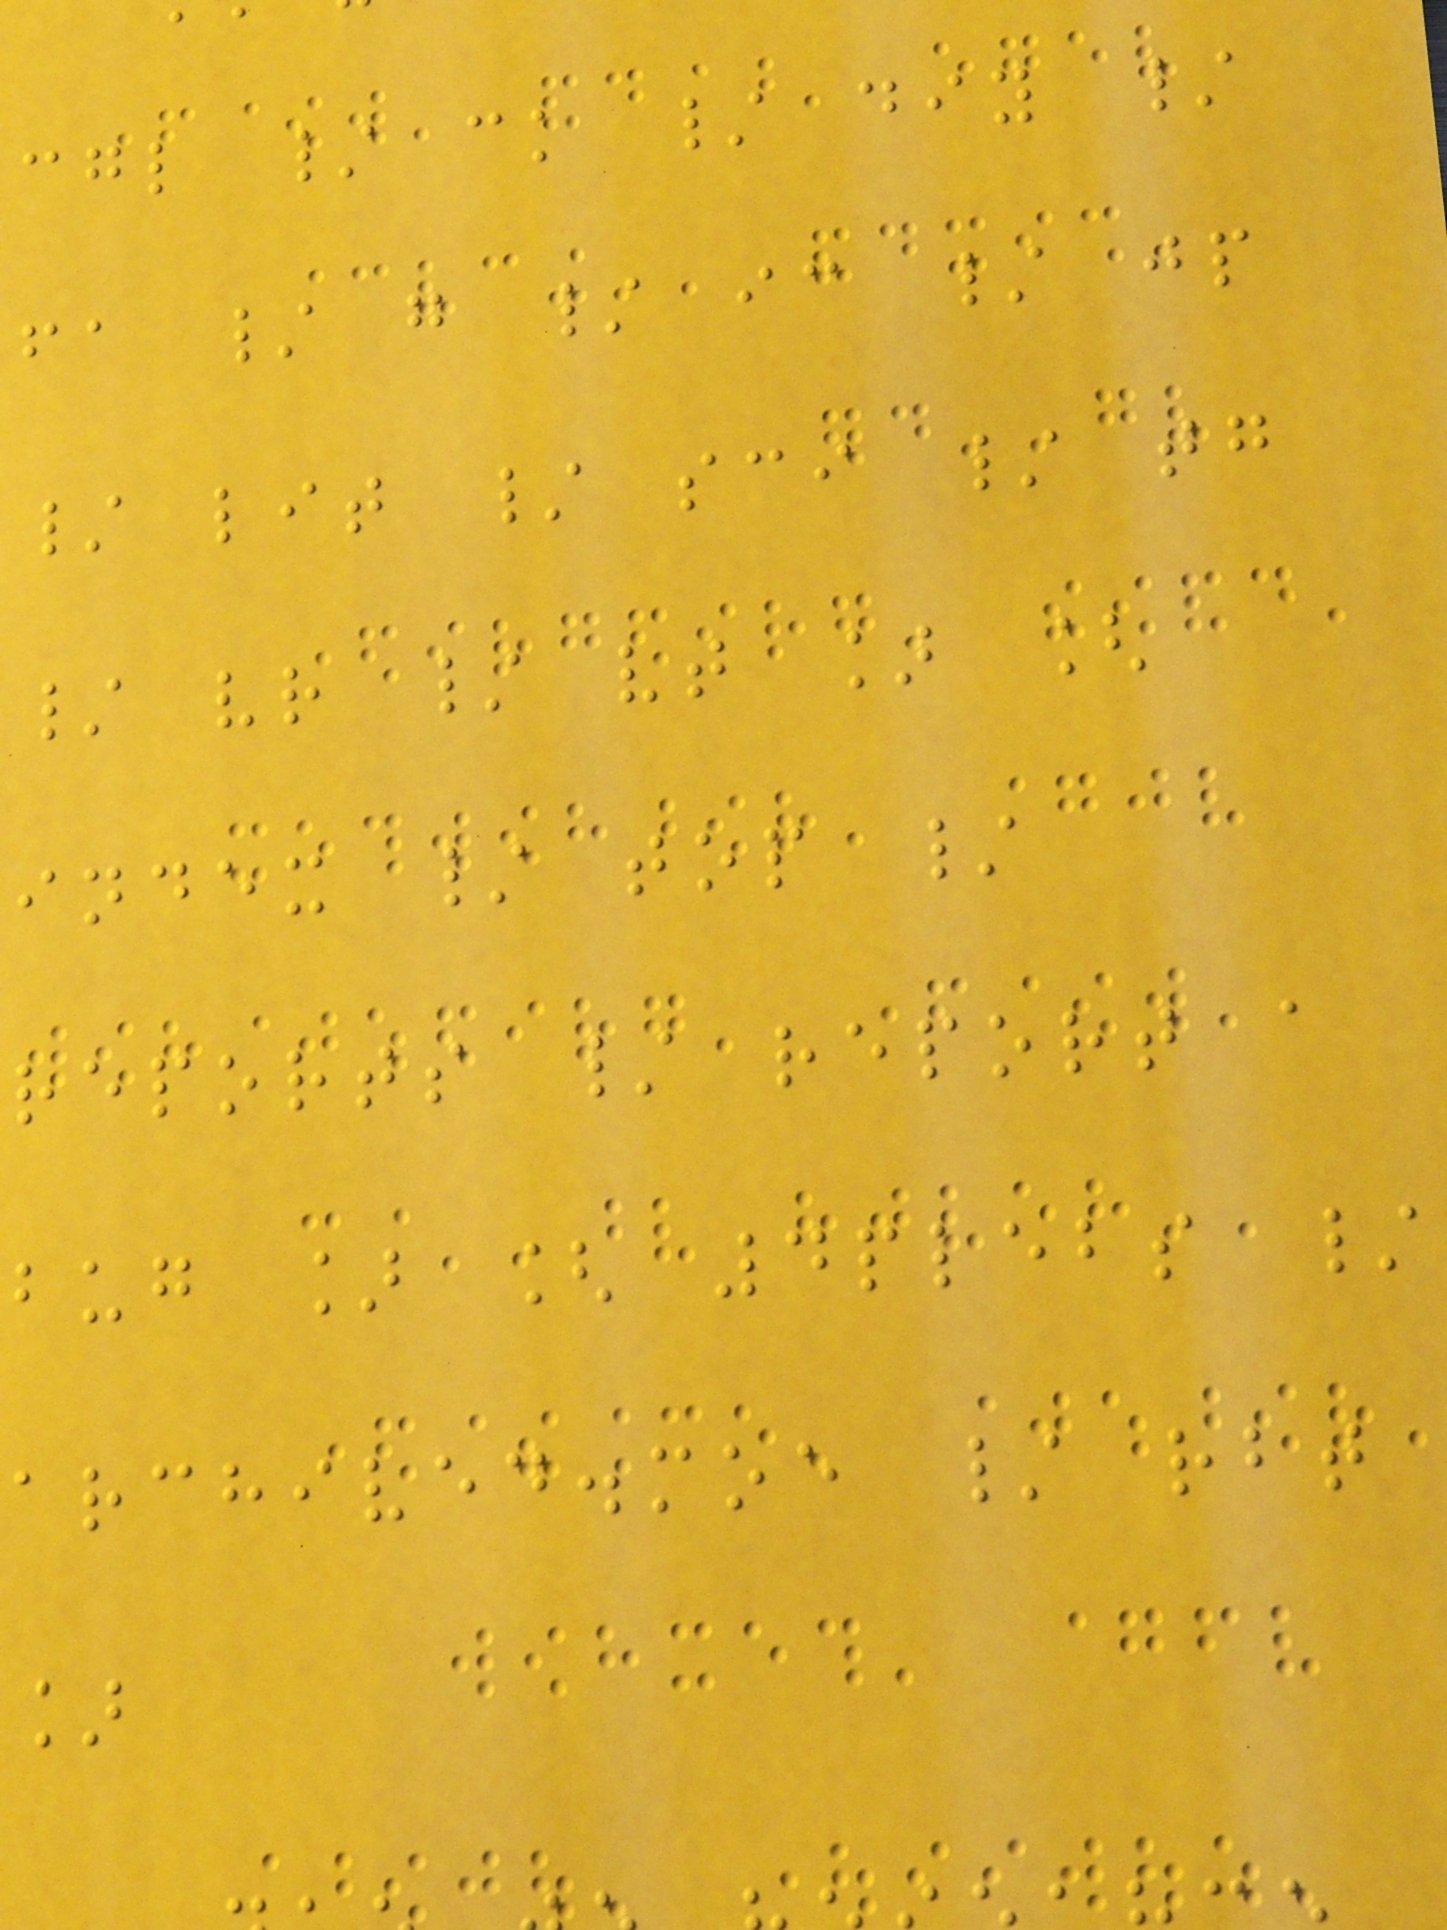cgl / ck / diy /
fa / g / ic / jp
/ lit / sci / tg
/ vr / vt ] [
index / top /
reports / report a
bug ] [ 4plebs /
archived.moe / rbt
]
